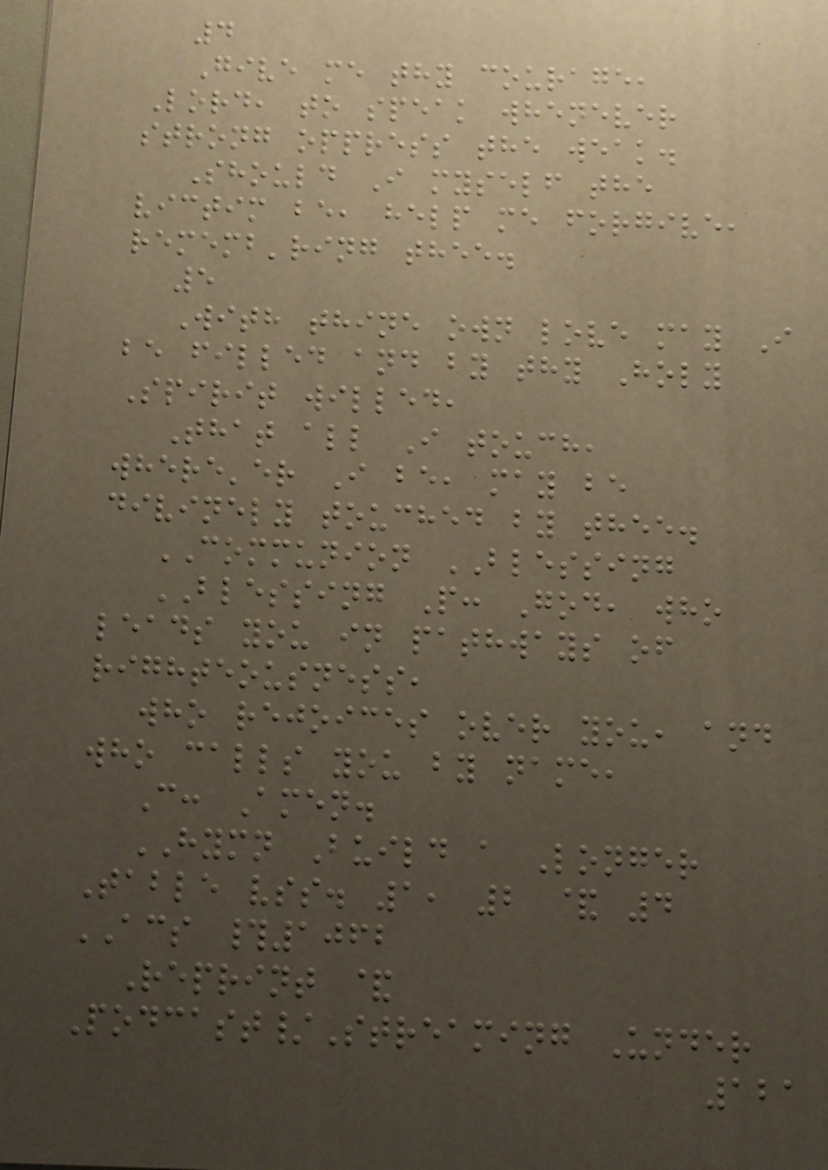4
Give me thy courage,
Lord, to speak whenever
strong oppress the weak.
Should I myself the
victim be, help me forgive,
rememb'ring thee.
5
With thine own love may I
be filled and by thy Holy
Spirit willed,
That all I touch,
where'er I be, may be
divinely touched by thee.
COMMUNION BLESSING
BLESSING P: God, who
leads you in pathways of
righteousness,
who rejoices over you, and
who calls you by name,
C: Amen.
HYMN Build a Longer
Table vss. 1, 2 & 4
ACS #1062
Reprint &
Podcast/Streaming Under
121
